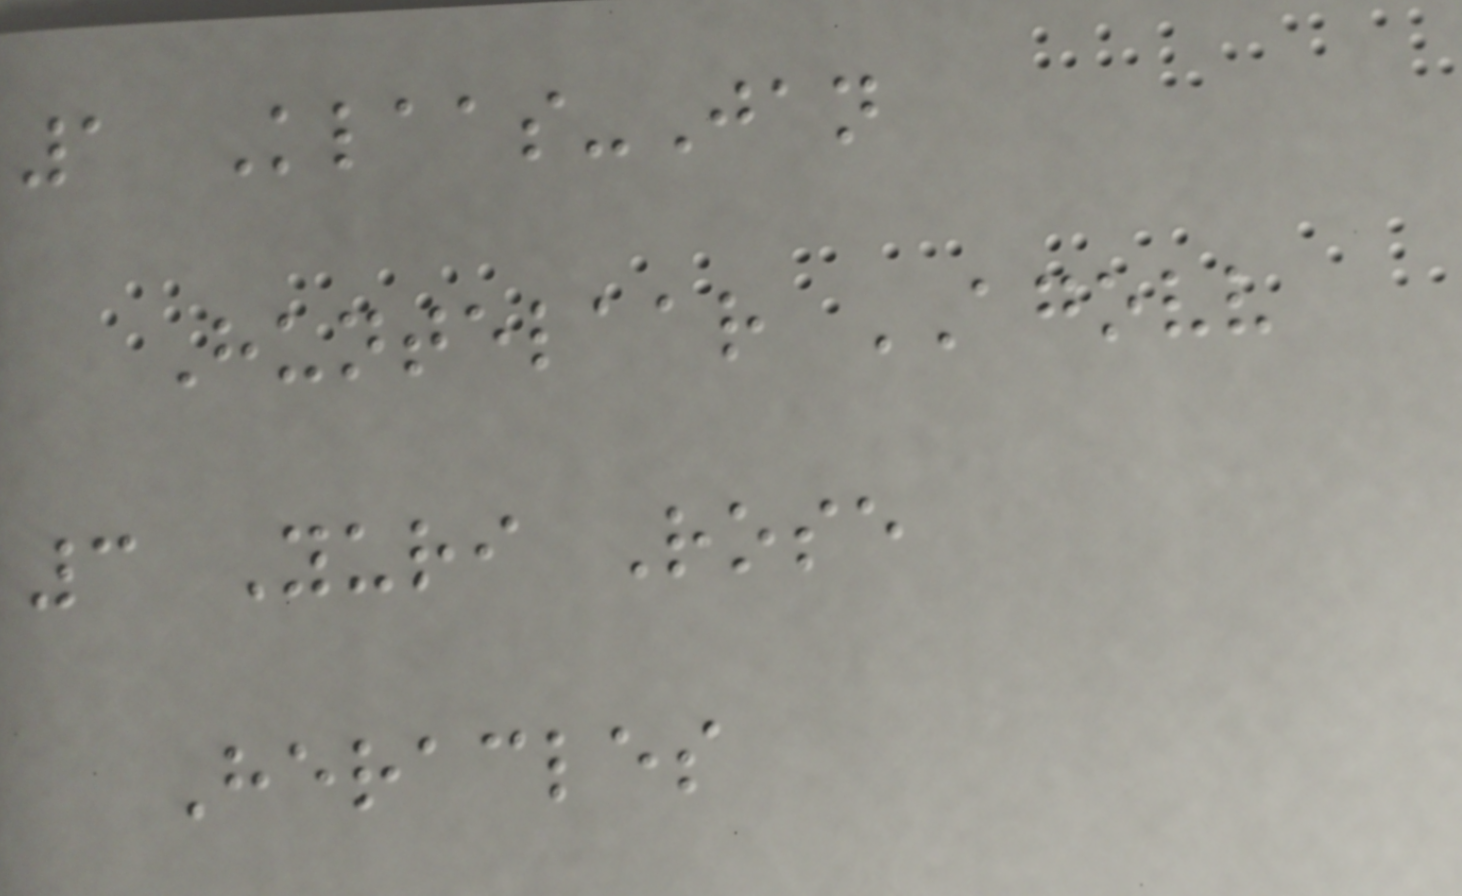1 Klaas-Jan
Huntelaar AGOVV
3 Yuri Rose
Heracles
